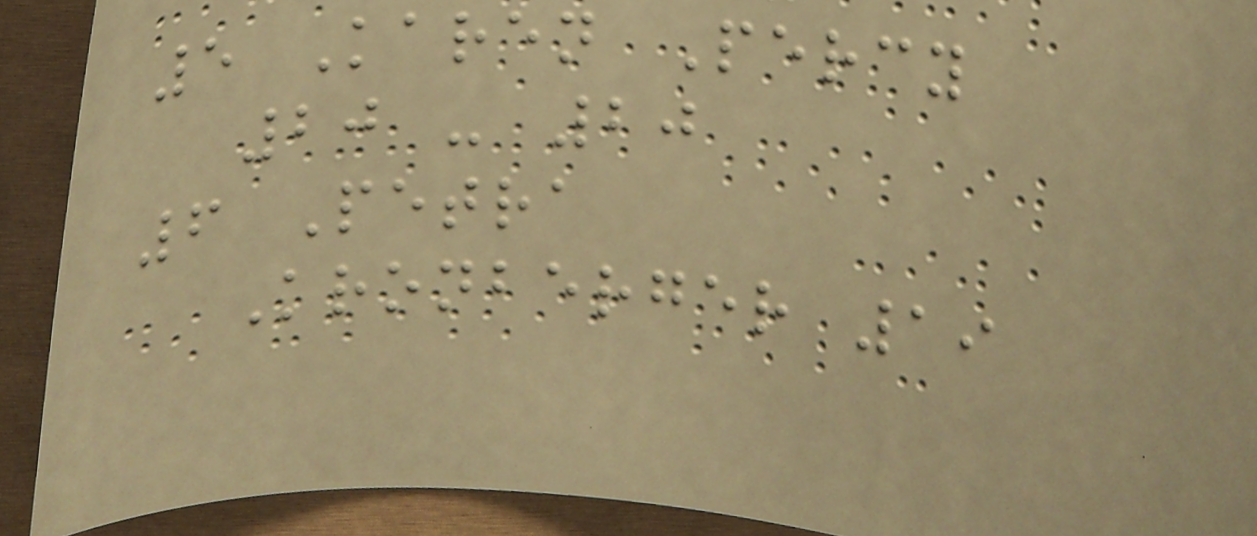5 Karen Percy
20 - 20
6 Petra
Kronberger 19
